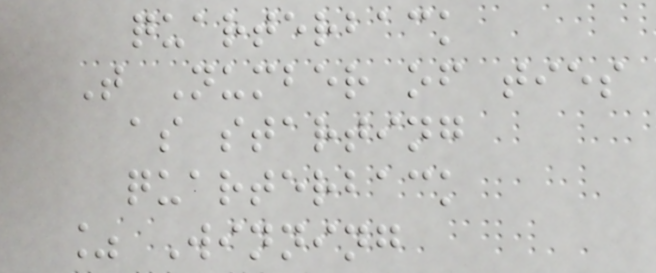quarterback
T Number of ties
as starting
quarterback
% Winning
